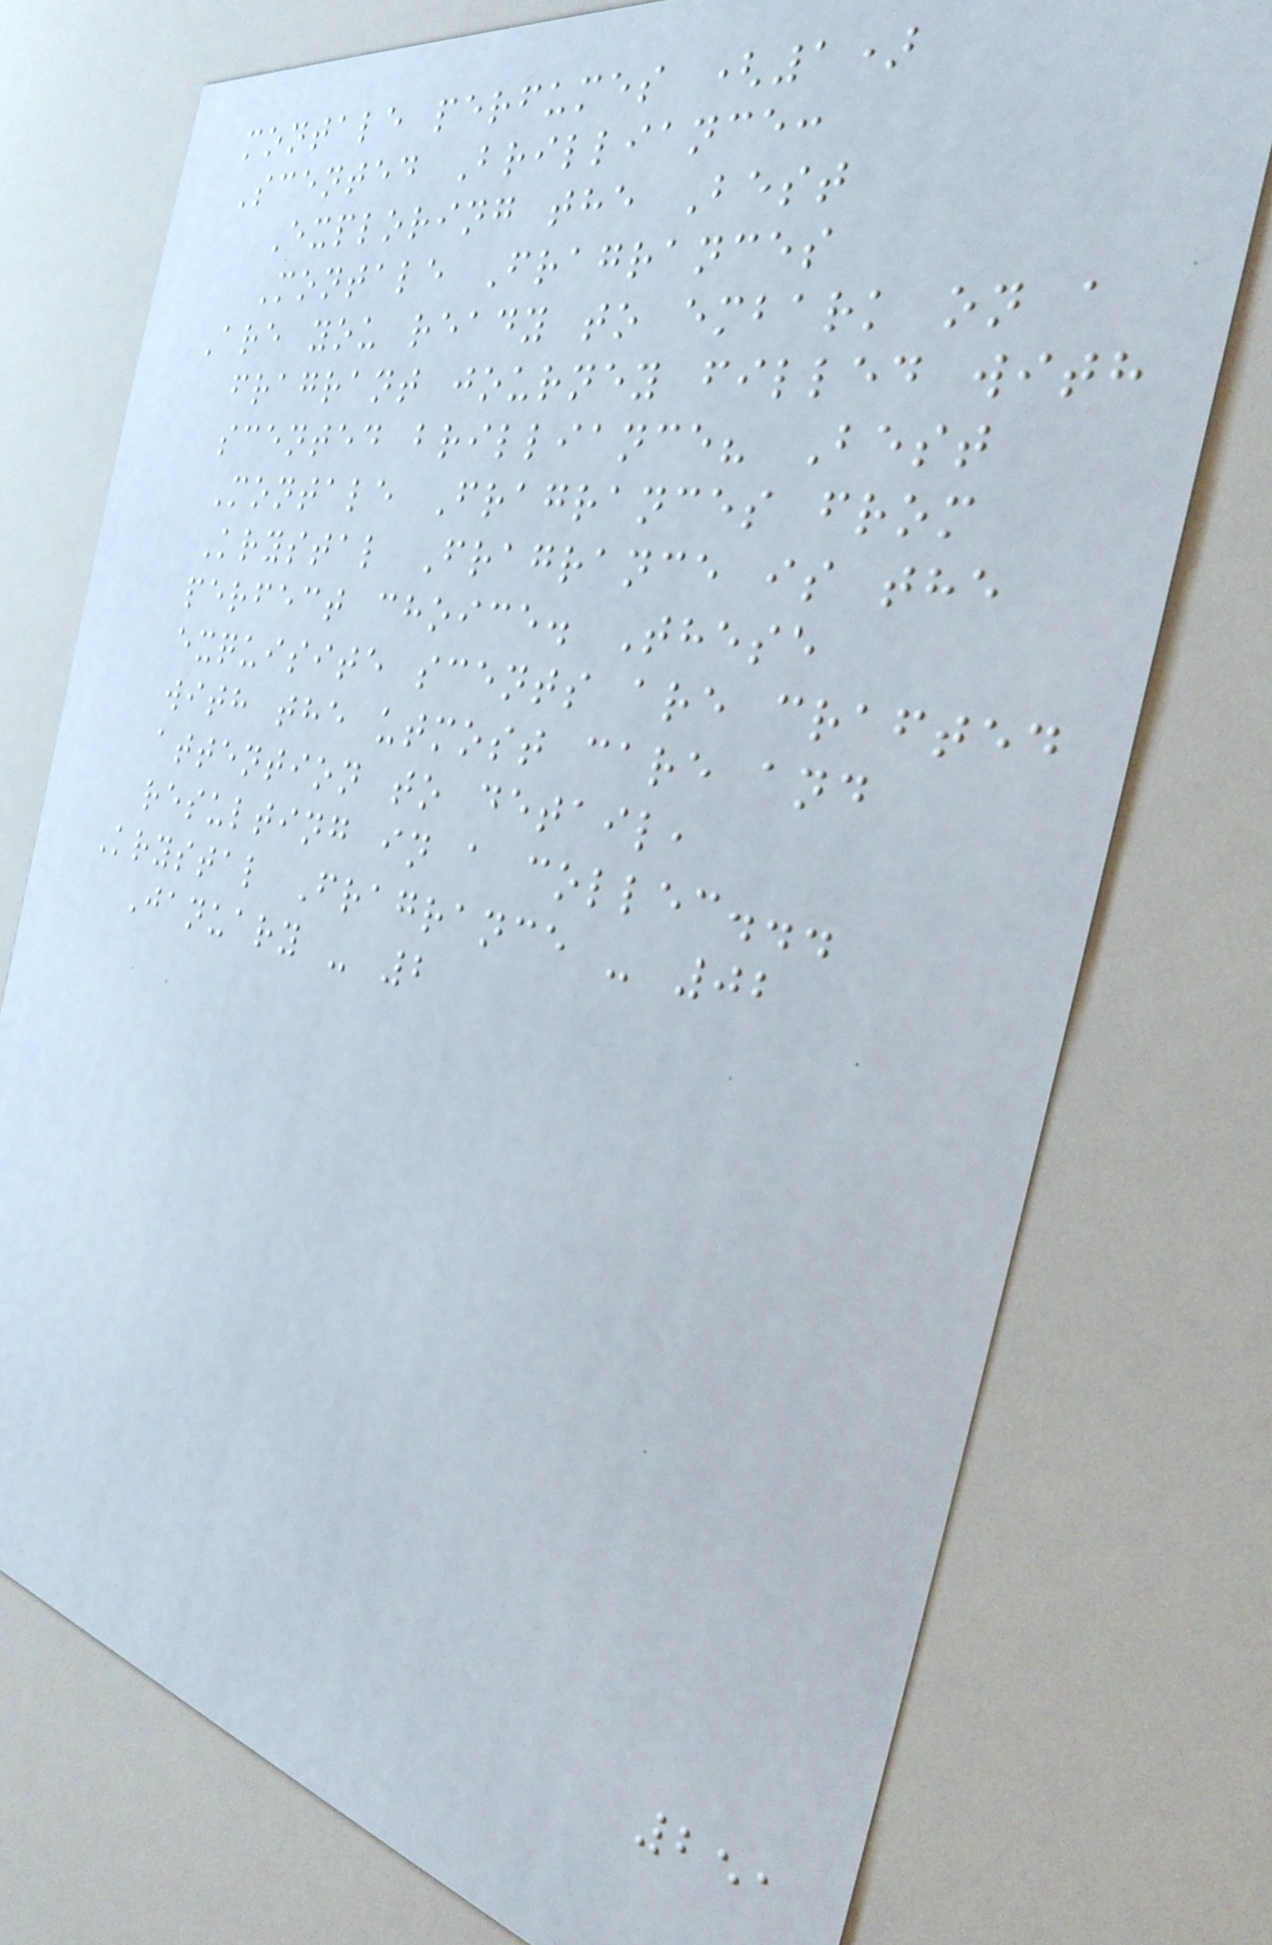montale perfumes (1)
Scented Brilliance:
Exploring the Best
Montale Fragrances
Are you ready to embark on a
fragrant journey filled with
scented brilliance? Best
Montale Fragrances from
Krystal Fragrance is the
perfect choice. These
exquisite scents are crafted
with the utmost care and
attention to detail,
resulting in a collec...
Krystal Fragrance - 02
January - 2
251
